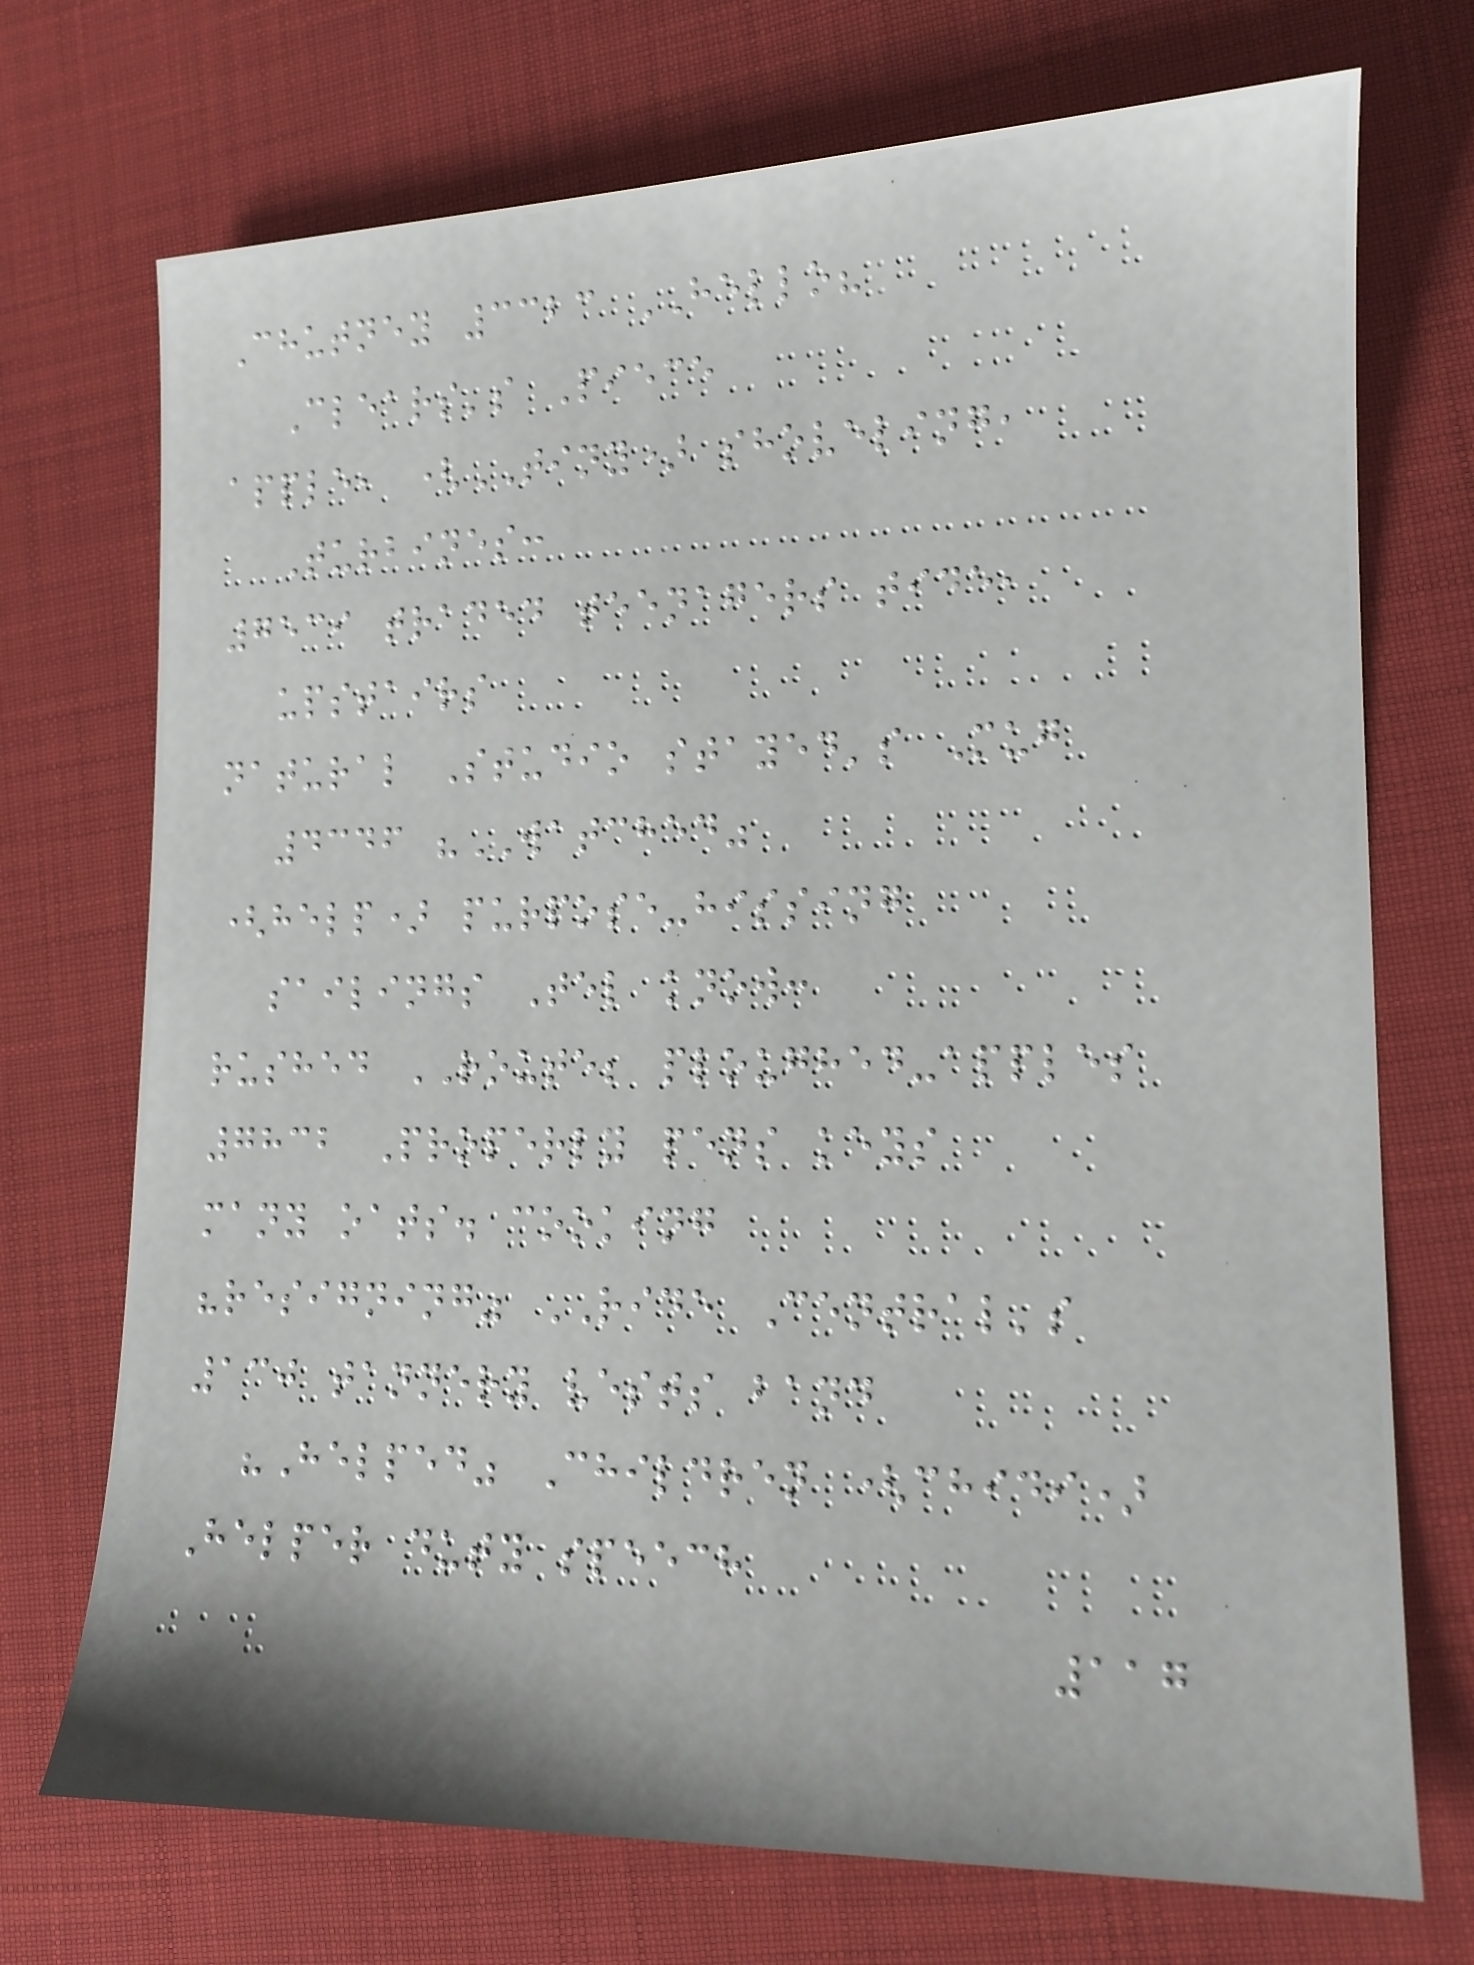Chutney 3323 HELLO?
Clears's Piece
apple, (TINY) shoveling,
Turbines:
7539 traded teenagers tide,
upstairs
natural Studio stayed's Mug
4346 "WATCHED"
(help) purpose-hissing
sailings Tel know:
rushed ROUTE; ploughed-apples
7832 Properly pens keys
many oats. cooking
"resigning" RIDE Central's
130 tannery vests band
"Helped" Children (chidi)
Helper duty speech
117
